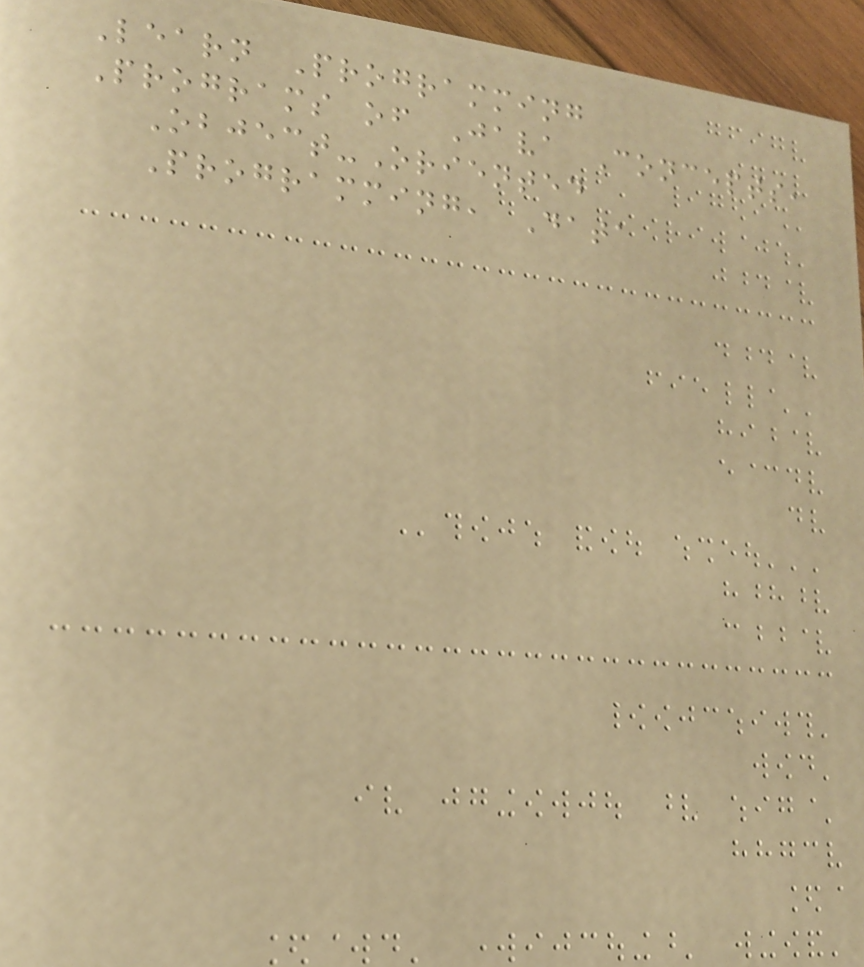Learn Programming
Programs of Java Concepts,
Object-Oriented
Programming, Data
